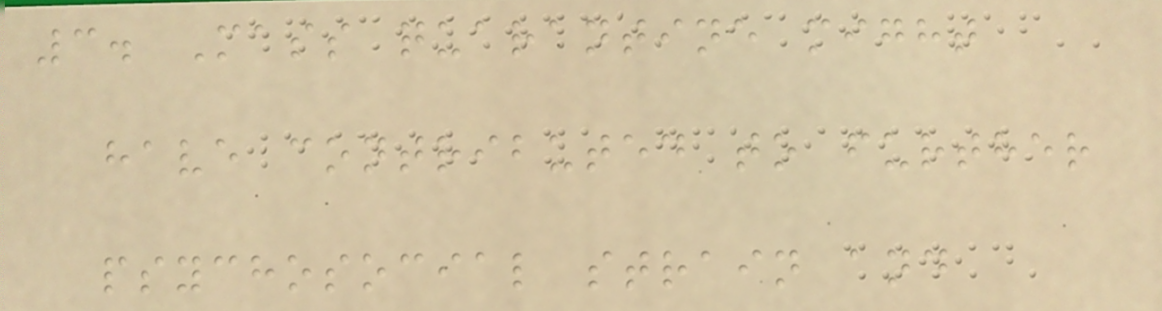3. Mass quarantine might
have contributed to further
psychosocial strain and
